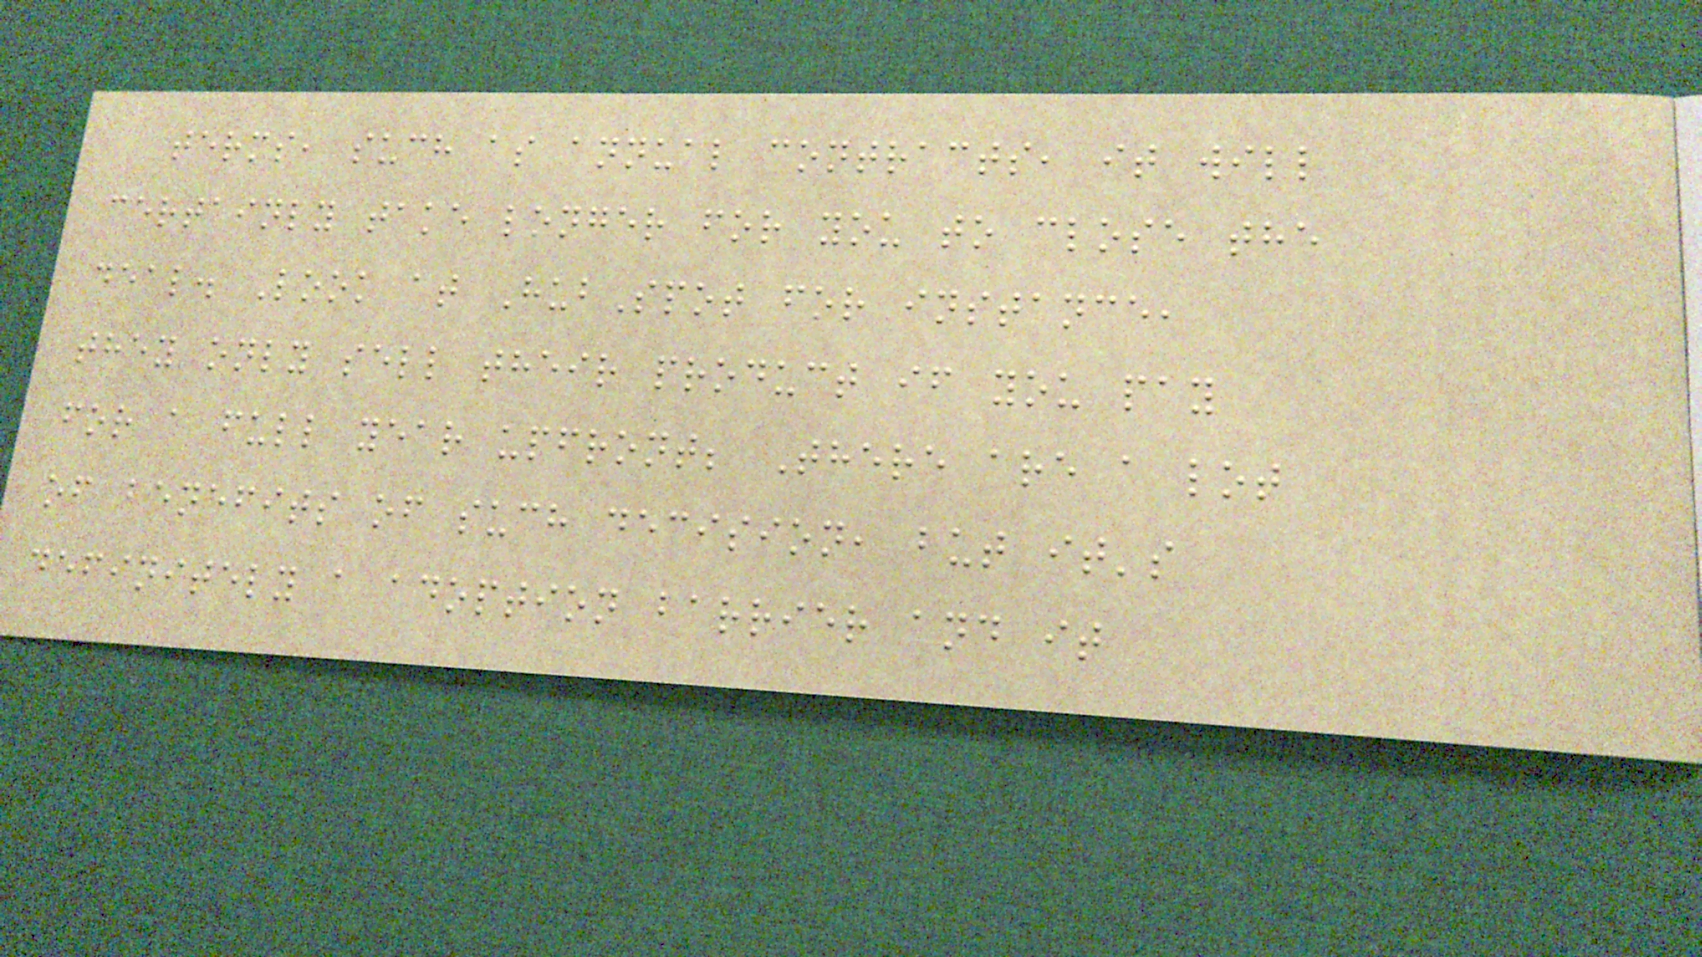terms, such as annual contracts, it will
certainly take longer for you to close the
deal. Look at HubSpot for instance,
they only sell their product if you pay
for a full year upfront; There are a lot
of benefits of such decision, but it's
definitely a adoption barrier and it
